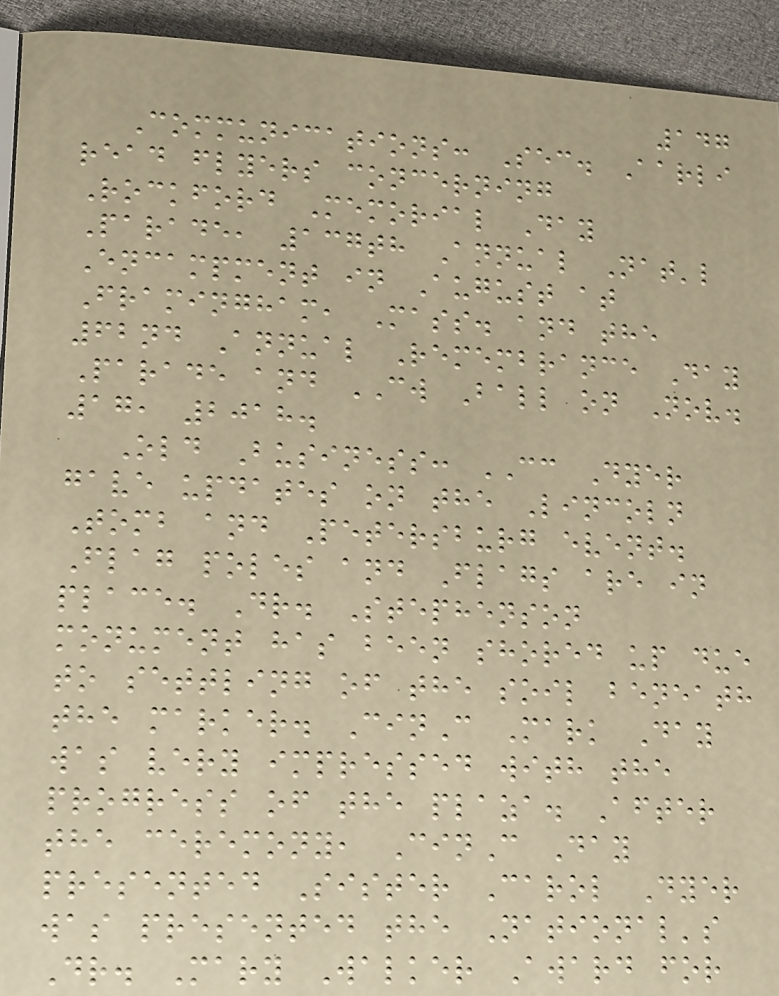147
Communications: Sec. Aarli
read flyers concerning
Rockford Memorial Day
Parade, 137th Annual Nat'l
Encampment in August at
Framingham, Mass. and the
62nd Annual Remembrance Day
Parade and CW Ball on Nov.
17, 2018.
Old Business: CC Dyer
gave updates on the Lincoln
Tomb and Petersburg event.
Flag poles and Flags are in
place. Dr. Stephenson
monument has been shored up due
to settling of the soil beneath
the marker. CinC Mark Day
was very impressed with the
progress of the plaza. After
the ceremony, CinC Day
presented Sister Carol Dyer
was presented the National's
Dr. Mary Walker Award for
